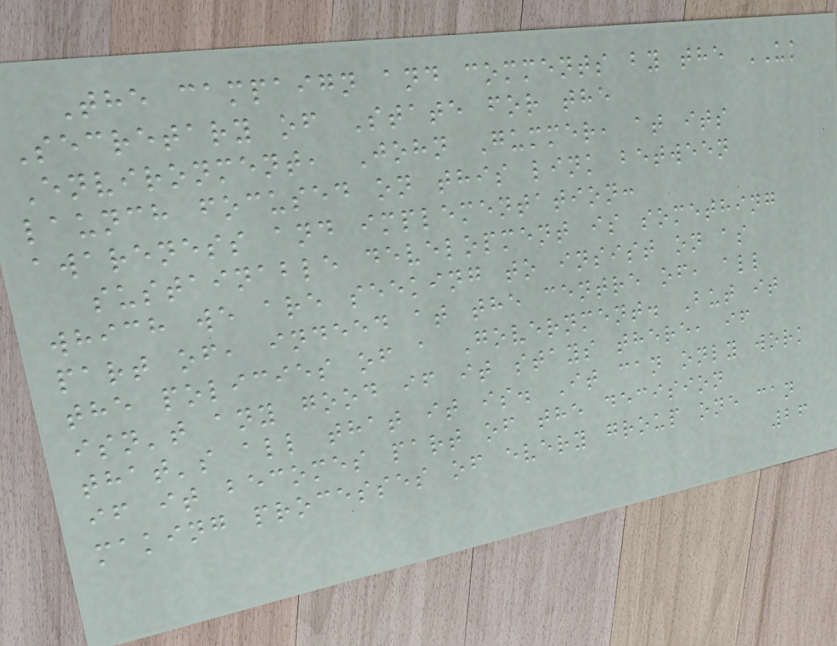The campaign and comments by the UK
Secretary of State for the
Environment, John Gummer, at its
launch focused on this link between
awareness and implementation:
sustainable development is something
which we are seeking to insist on as
part of, indeed at the centre of, all
the policies of a Government. But it
isn't any good if it stays there, if
that's all that it is. It can only work
if it becomes part of the decision
making processes of every group one can
26
